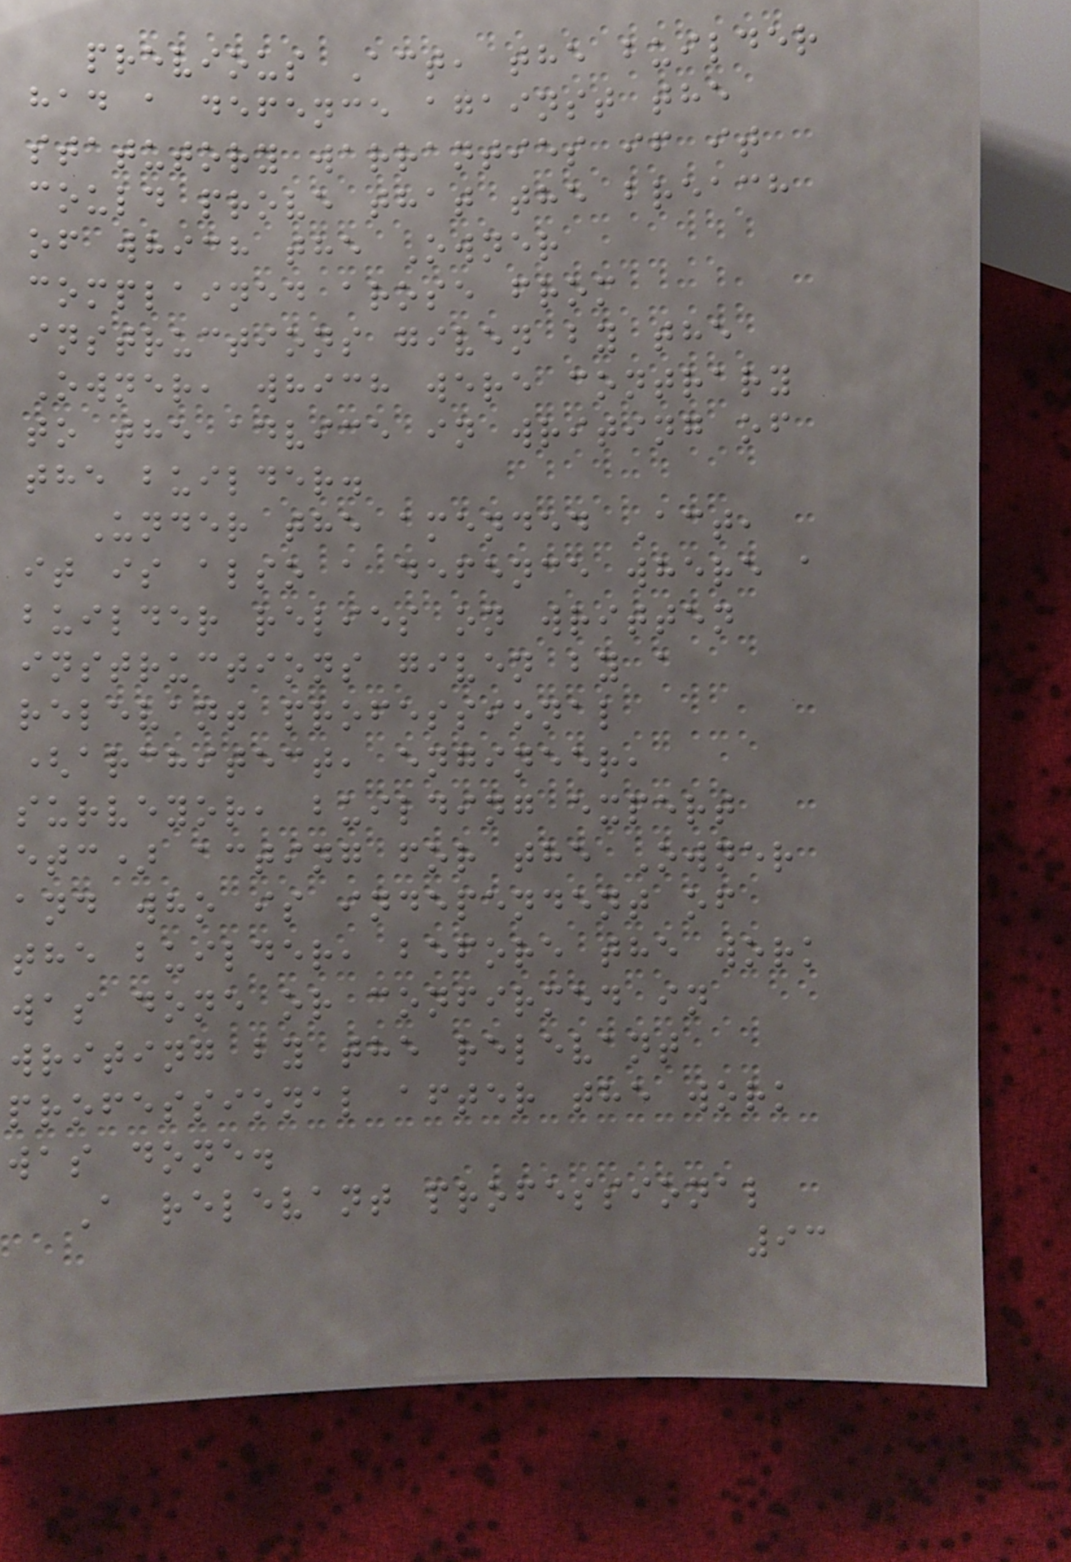previous Act, the builder
had a defence against the
statutory warranties if it
could prove that the breach
of which the Owner
complained arose from
instructions given by the
Owner, which were contrary
to the advice in writing of
the builder.
Under the amended Act,
it is also a defence where a
builder relies on written
instructions given by a
relevant professional
(architect, engineer,
surveyor, building expert
etc) acting for the Owner
and who is independent of
the builder, before the work
was done or confirmed in
writing by the relevant
professional after the work
was done.
A relevant professional
93
